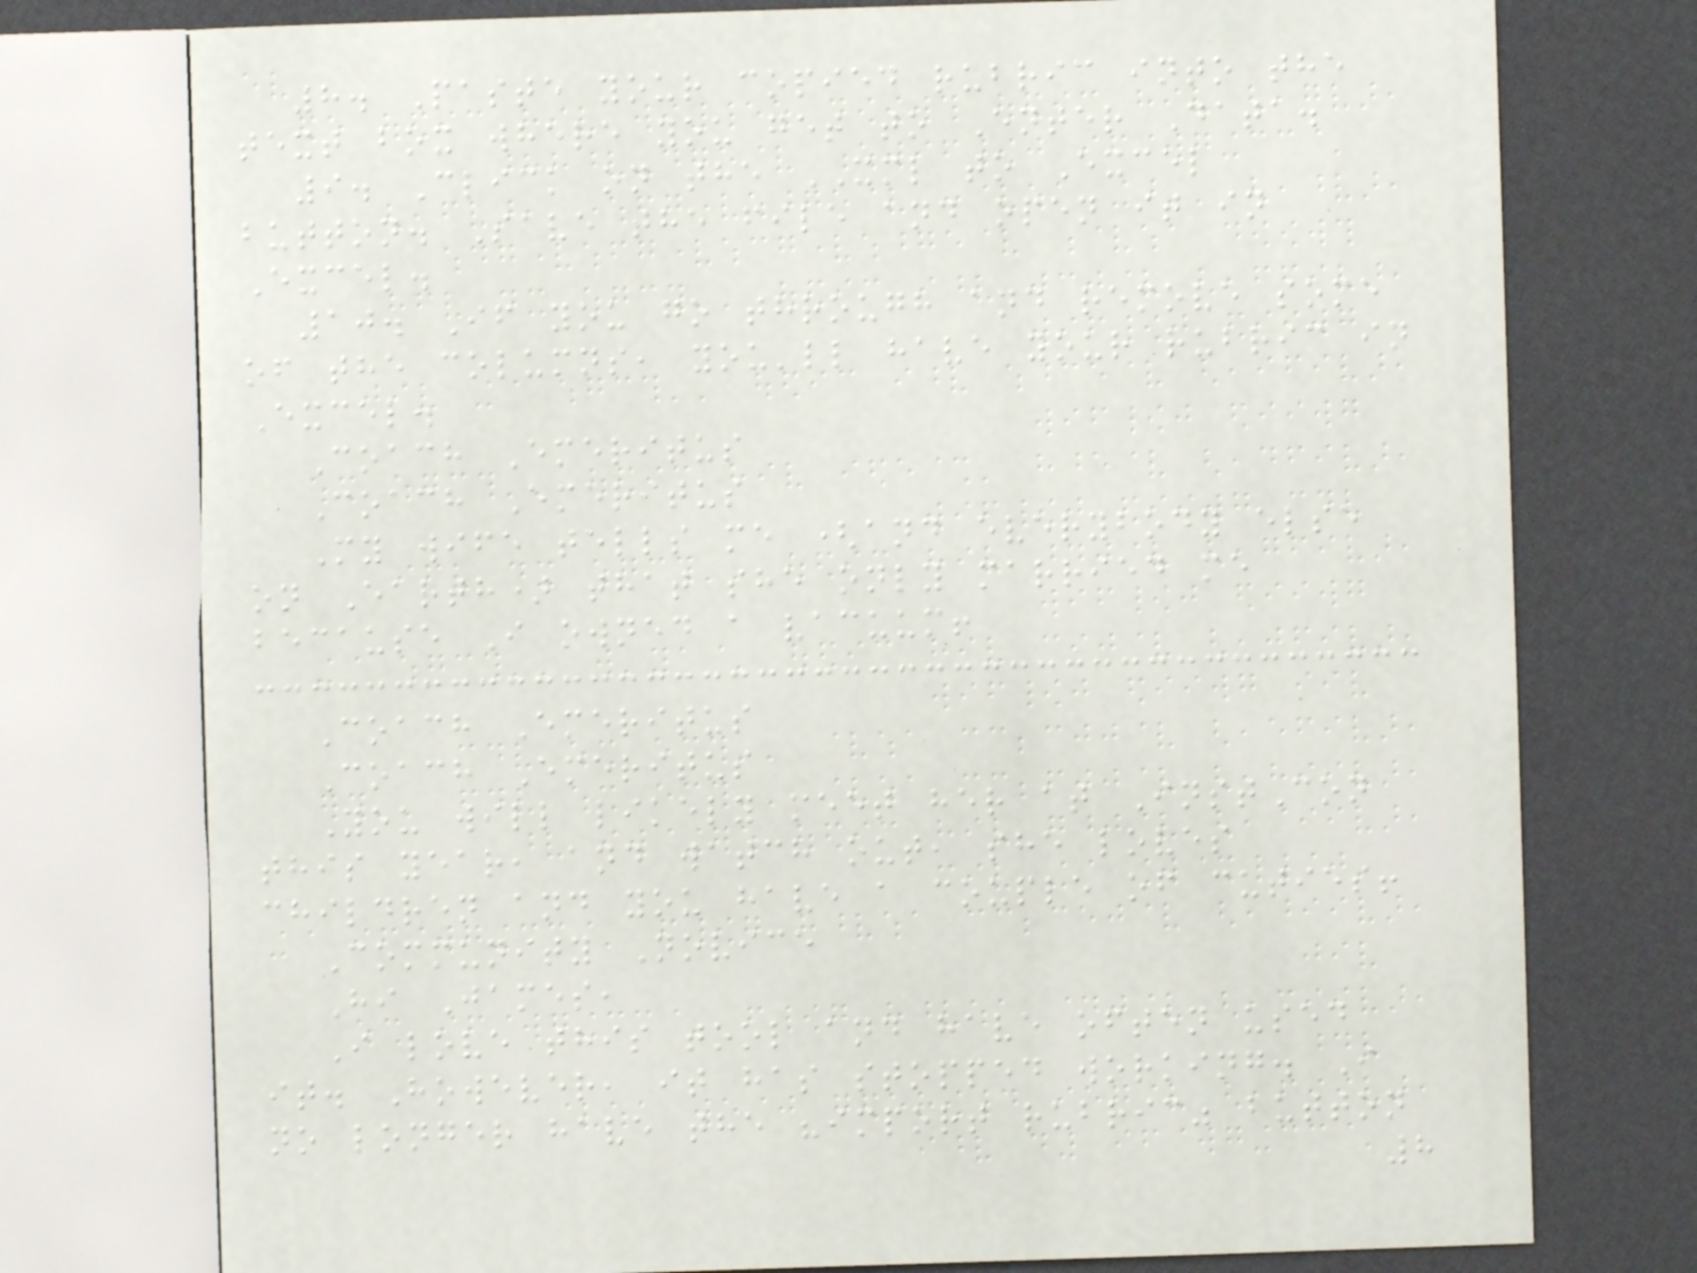8. Paste your copied rubric into the
text box where you get to Enter Data.
9. Click on the XML to Excel
button. Save the file and open it in
Excel.
10. If you go through and remove some
of the columns, you'll have your rubric in
Excel.
Coach Emeritus
Coach Emeritus
My wife tells me (and everybody else
on Earth) that she only married me
because I owned a vacuum!
Coach Emeritus
Coach Emeritus
You will likely meet her at InstCon
this year, and watch out, she loves
children and you have a couple of cuties!
Community Novice
Hi James,
I love this tool and have often used
it. However, it has stopped working. I
no longer have the "import rubric" button
8
